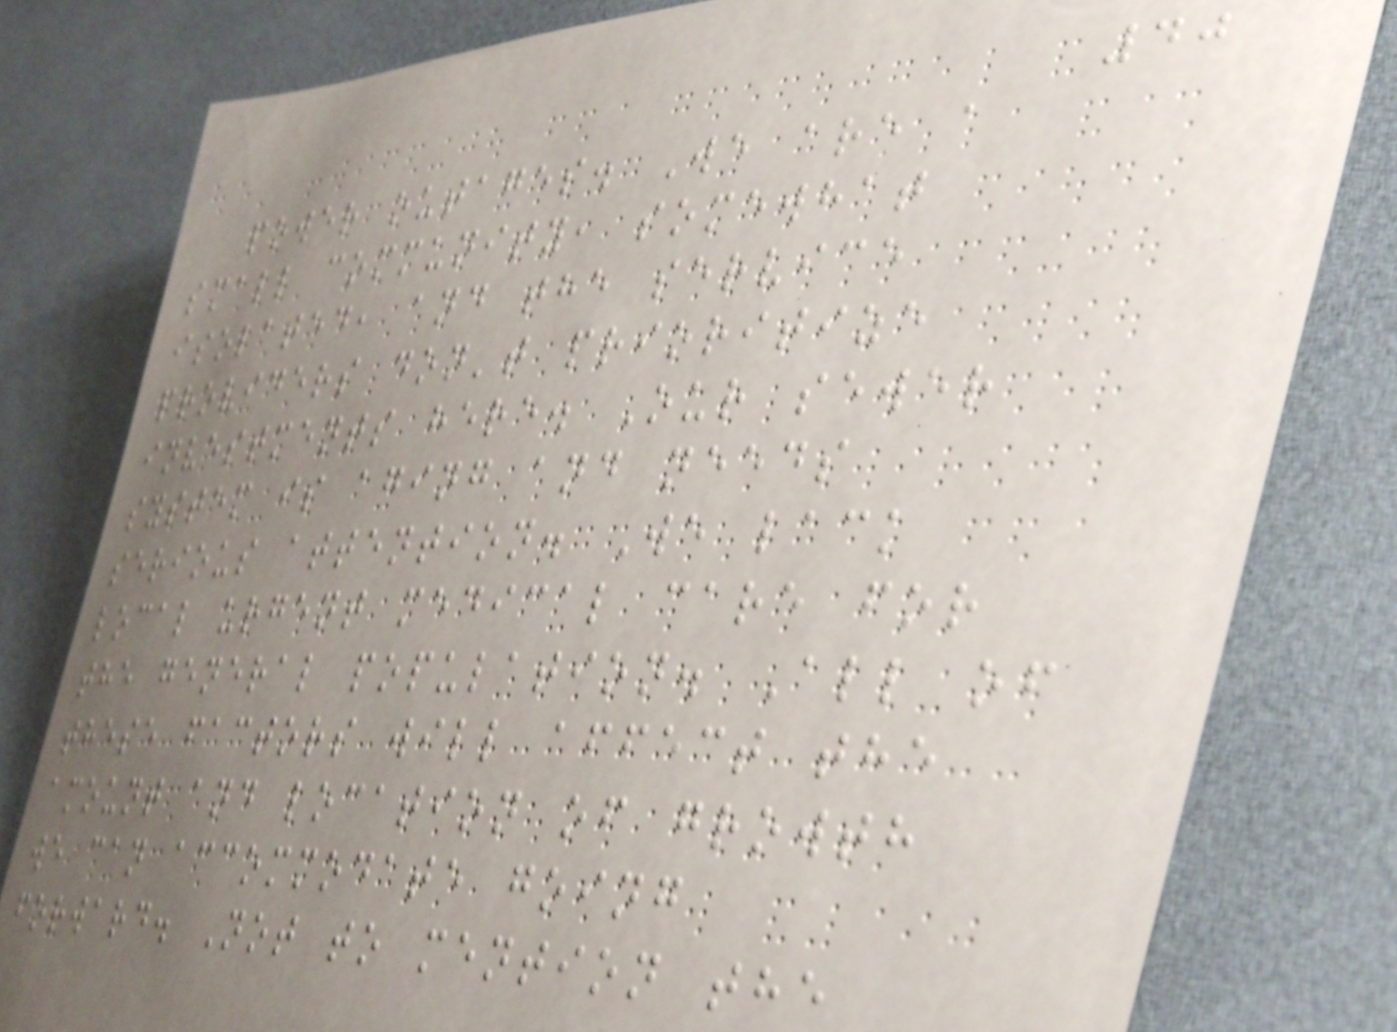40
power outages. We are a
small community, somewhat
isolated, and the service
providers don't prioritize
investments here. Our sewer
system is aging and needs
serious attention. We lack
local urgent medical care for
the general population. All of
these factors will affect the
amount and location of growth
we can accommodate going
forward. Not to mention the
